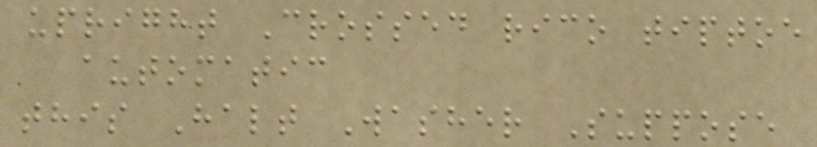upright Crossed rico tiptoe
automatic
this Halt Washer Suppose
